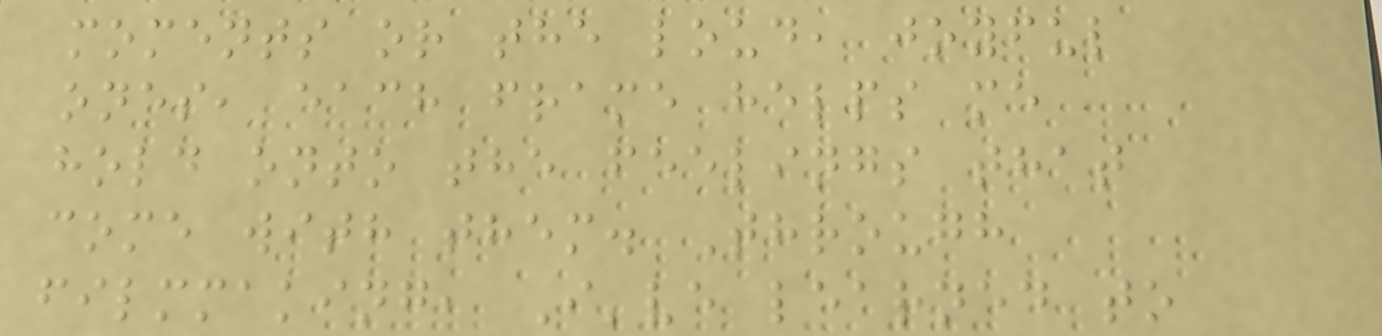moments or the loud, joyful
ones, each frame helps me
hold onto the feelings that
come with them. Through
filmmaking, I've learned to
